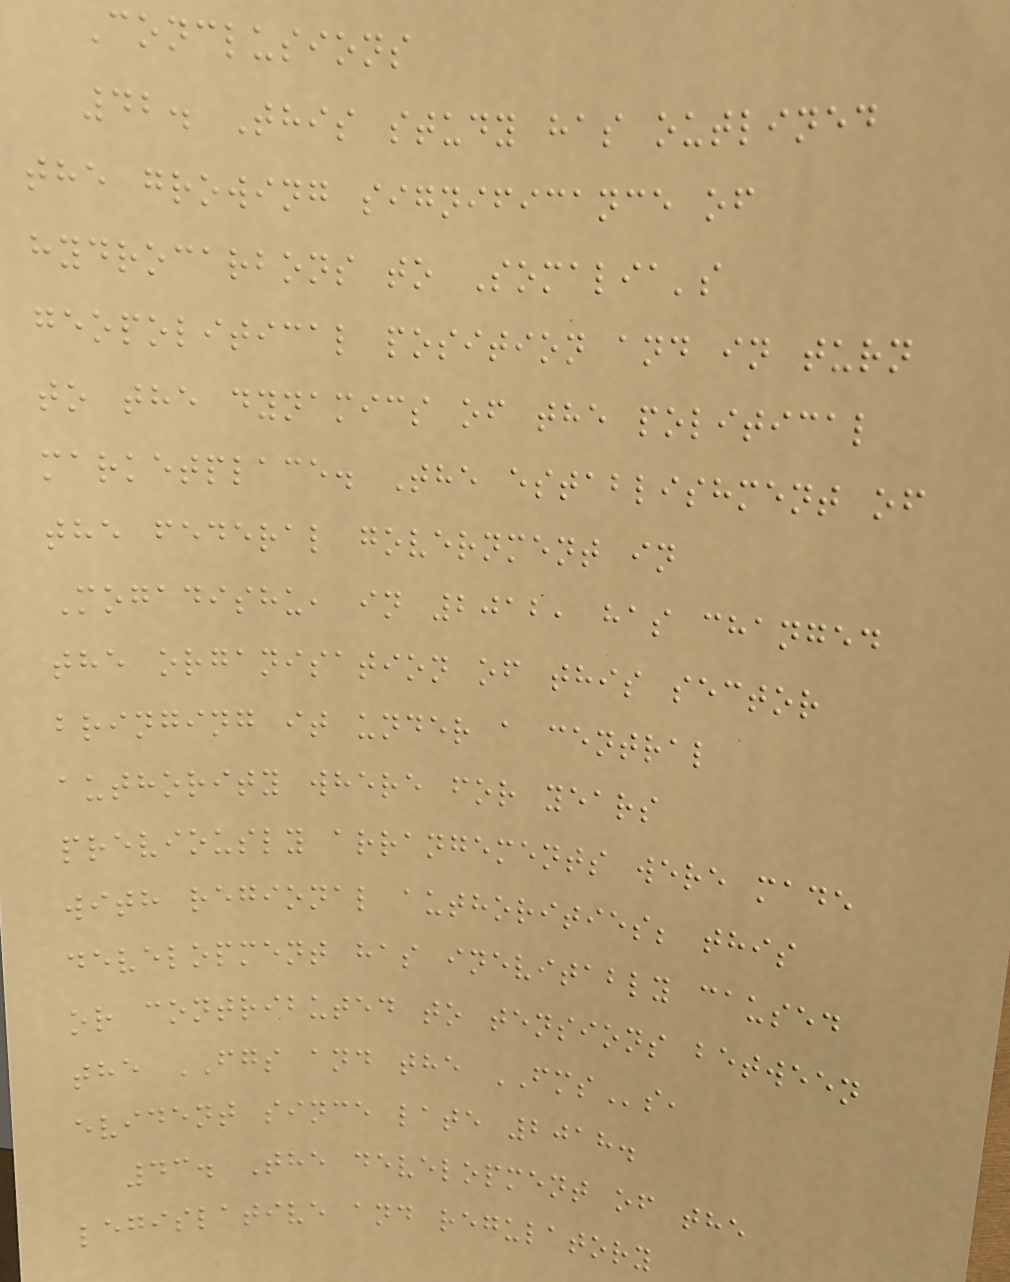Conclusions
42. This study has outlined
the growing significance of
hydrocarbons to Somalia's
geopolitical position and in turn
to the dynamics of the political
marketplace. The establishment of
the federal government in
Mogadishu, in 2012, has changed
the organisation of this sector
bringing it under a central
authority where for years
previously arrangements were made
with regional authorities; this
development has inevitably caused
or contributed to tensions between
the FGS and the FMSs,
evident since late 2018.
43. The development of the
legislative and regulatory
